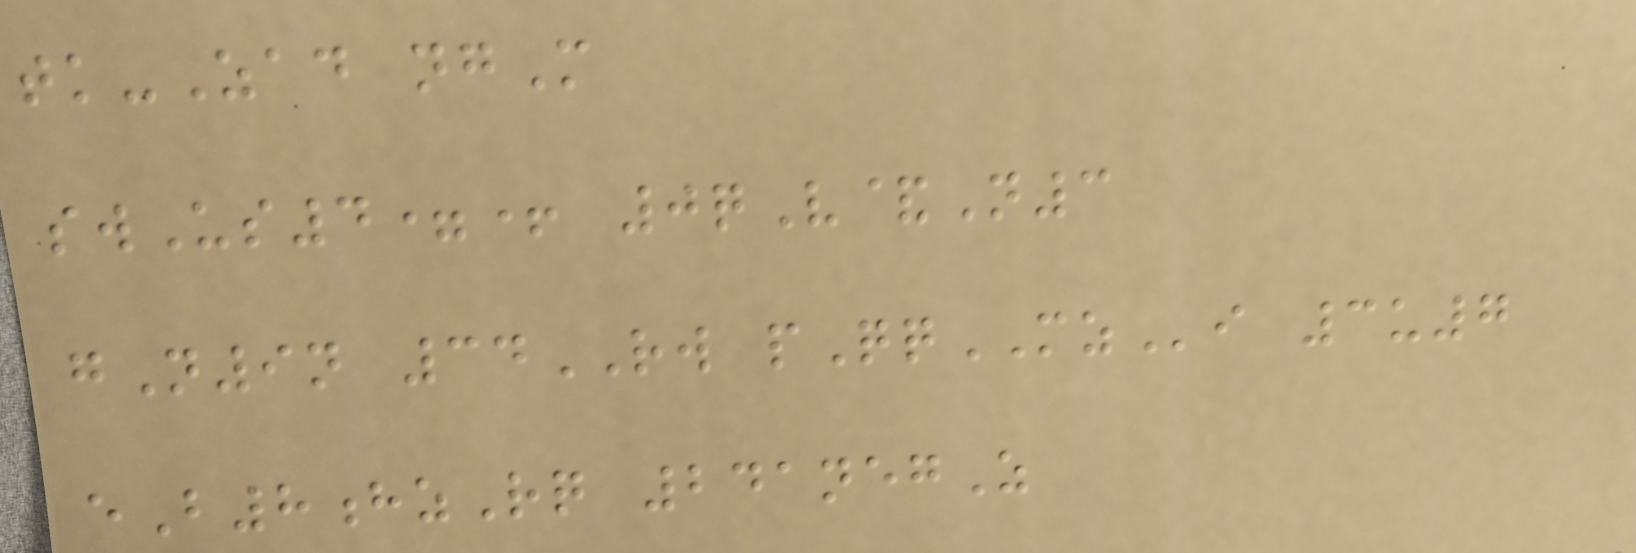tk-Zad ngM
swUs4=+ 0qV&N3
gN9n 34RW pQqMZi 3u7
eB8hzRq 241negZ
